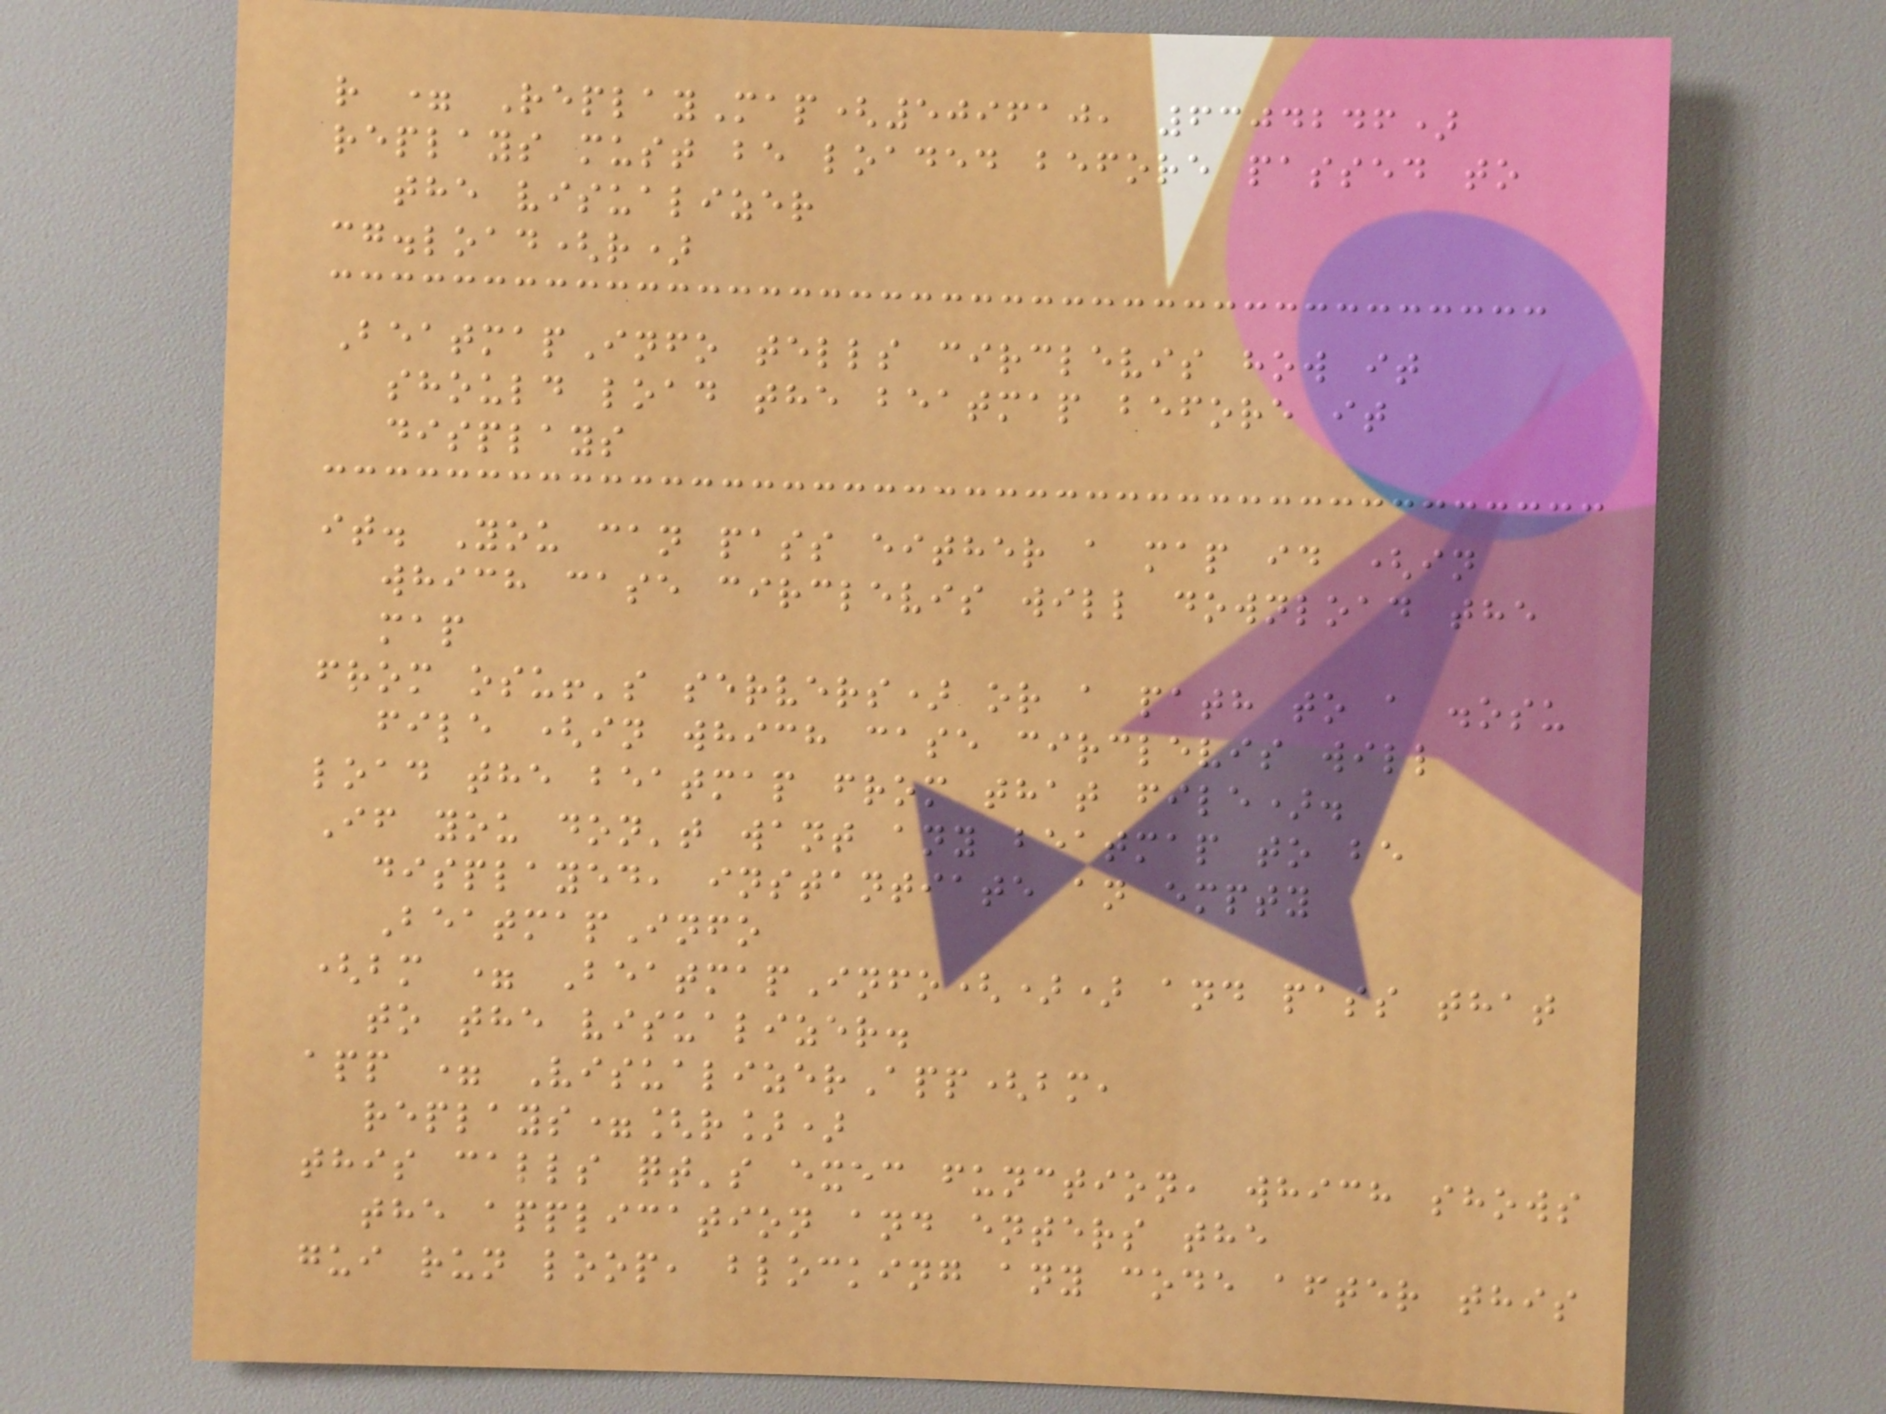r = ReplayMap(509610, 6304246)
replays must be loaded before passed to
the visualizer
cg.load(r)
BeatmapInfo tells circlevis how it
should load the beatmap before it
displays
it. You can pass either a map id (in
which case circlevis will download the
map
from osu!'s servers) or a path to a .osu
file (in which case circlevis will
load the beatmap from that file).
If you don't want any beatmap to be
displayed, instantiate an empty
BeatmapInfo
(bm = BeatmapInfo()) and pass that
to the visualizer.
app = VisualizerApp(bm,
replays=[r])
this calls qt's exec function, which shows
the application and enters the
gui run loop, blocking any code after this
